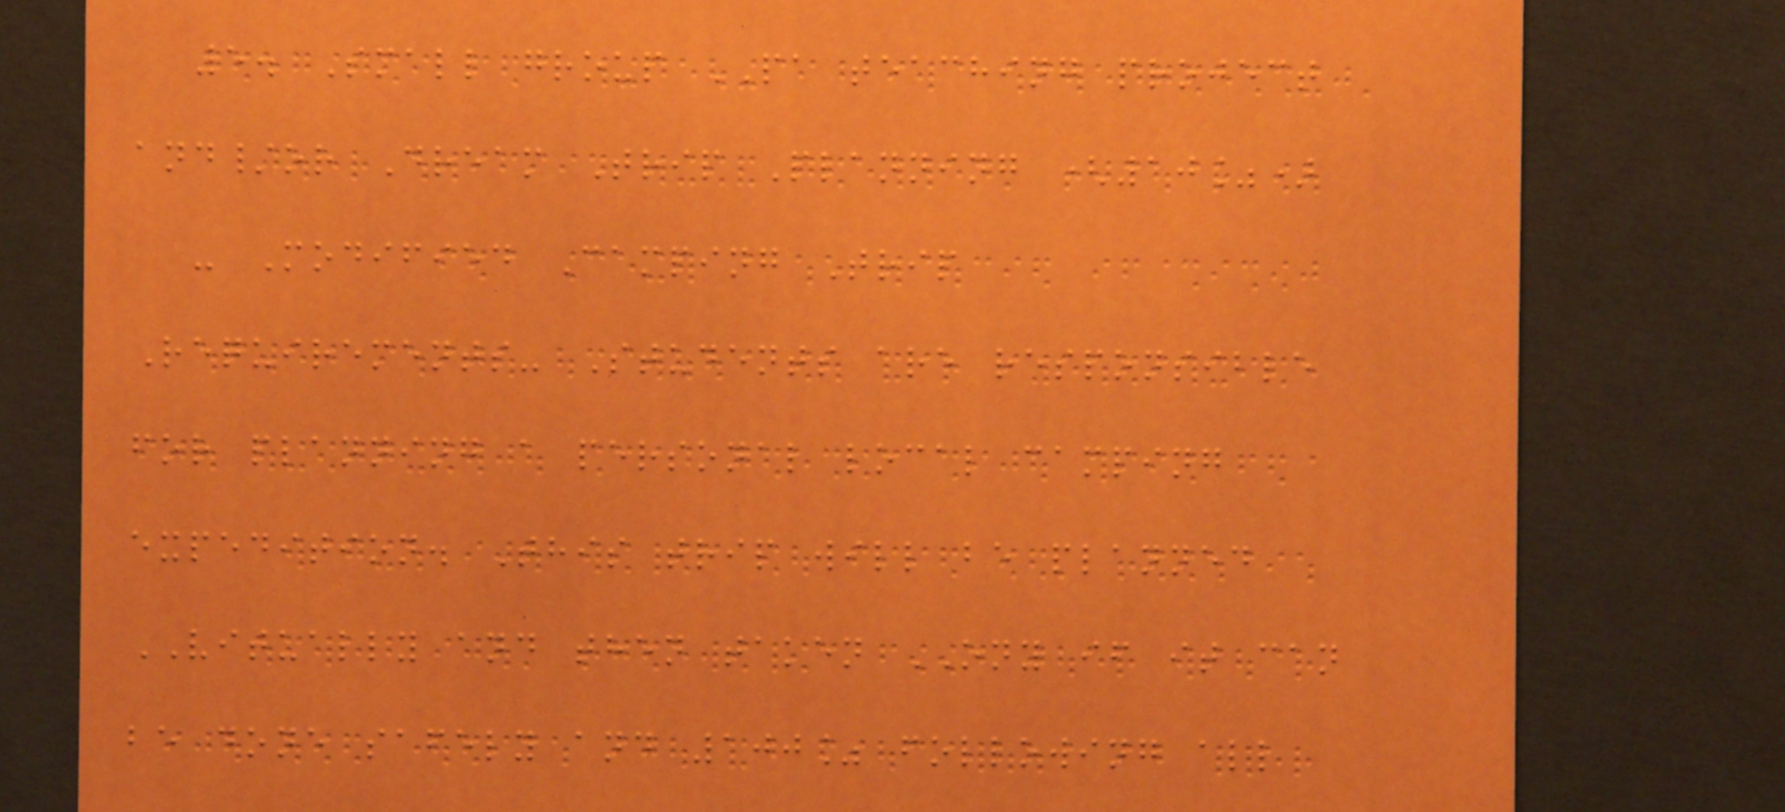5. Small group PA teaching project
and/or Dream Trip Planning (10%)
- Modified Camping Trip
Requirements- Students are responsible
for planning a personal local camping
expedition. This trip will be planned
VITUALLY and then taken ONY if it can
be done safely and 100% following all
